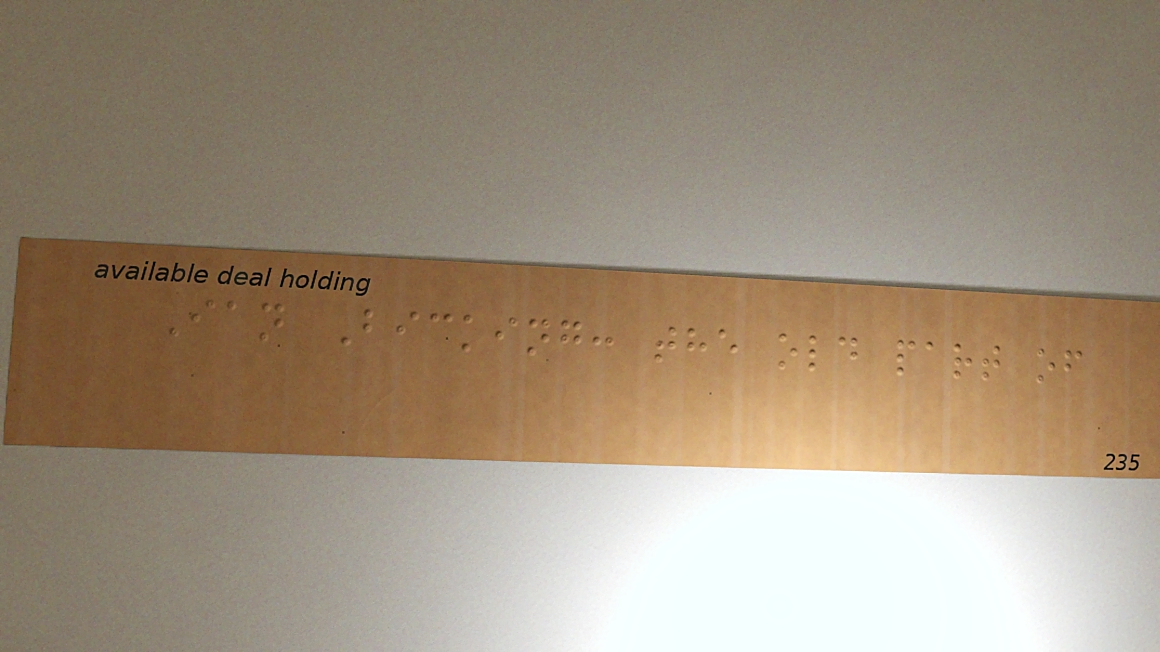Ian Bicking: the old part of
